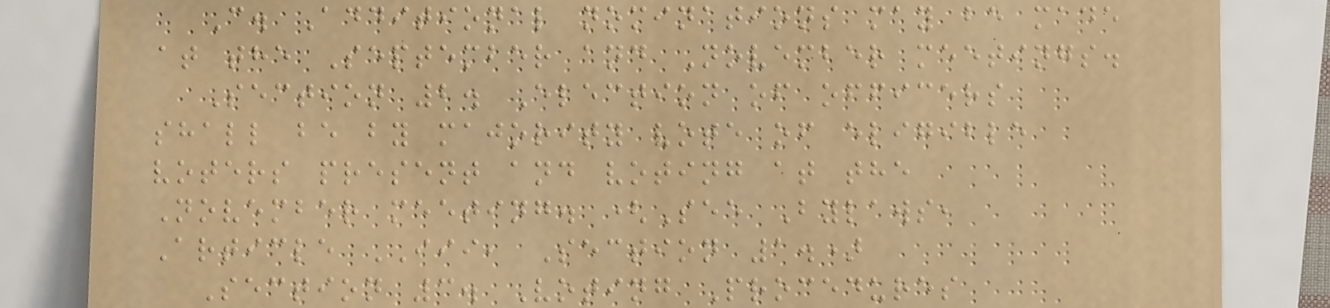C. Additional nominations may be made
at the September and November meetings.
Section 2. Election of officers
shall be by majority vote of eligible
voters present and voting at the
November meeting. (See Bylaws,
Article III, Section 1.)
Section 3. Voting Procedures
